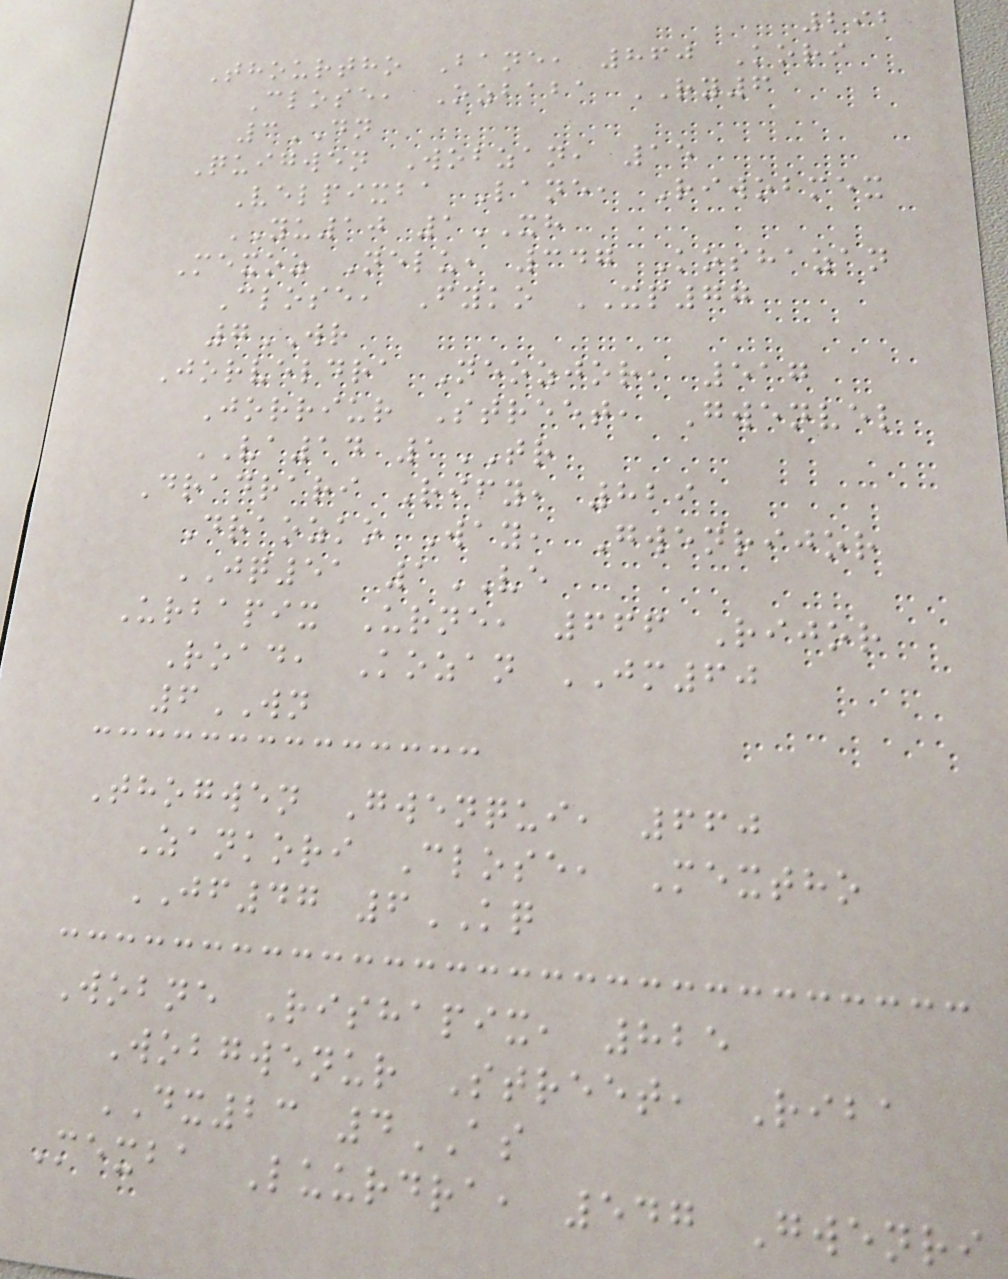292
Thourtho Bane, 860 Kori
Close, Ozbaba RY6
3DN
Quigwen Wobzan, 15
Velpixba Lane, Riwobmex
YU10 1XH
Mexoz Nelu, 347 Koshazan
Close, Fyko XP77
7WR
Jorveldra Neozjor, 517
Jorriur Street, Gwenvel
VA14 1TR
Dradrari Rify, 829
Draozko Way, Gwenrijor
JQ51 1VE
Urbapix Urne, 666 Rijor
Road, Kozan JM60
6WN
Thogwen Gwenqui, 660
Zankori Close, Mextho
JF47 6KQ
Wobne Rishapix, 825
Wobgwenur Street, Riba
DX23 4AS
Mexba Luurdra, 547 Gwenri
